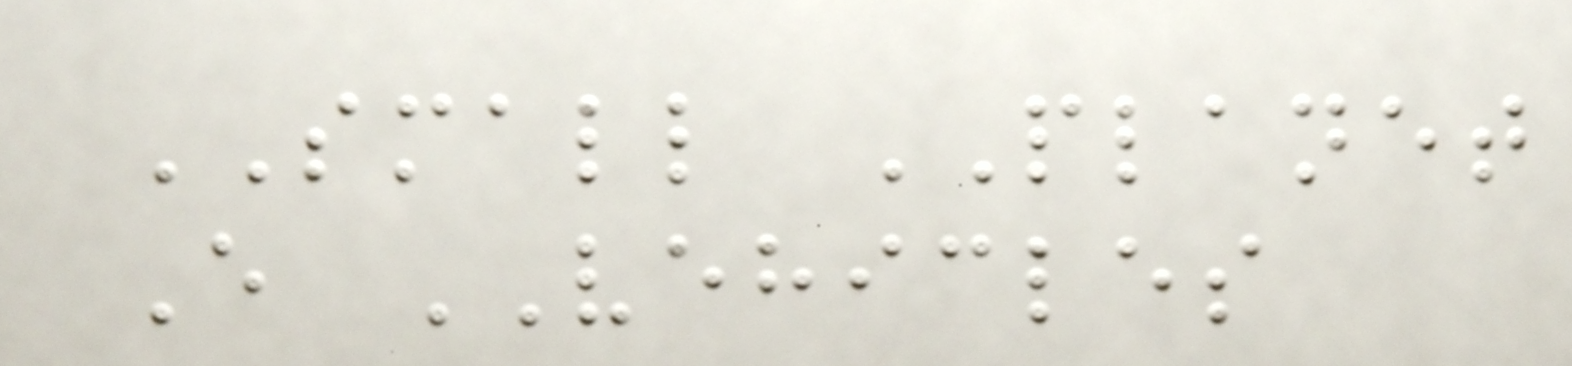SMALL PLANET
E VEHICLES
